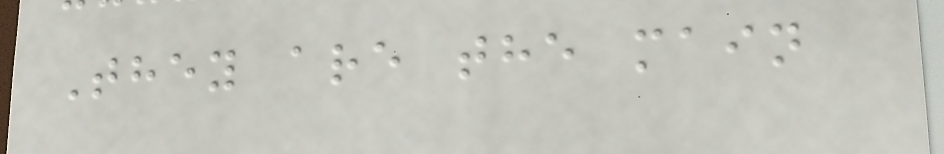They are the main
